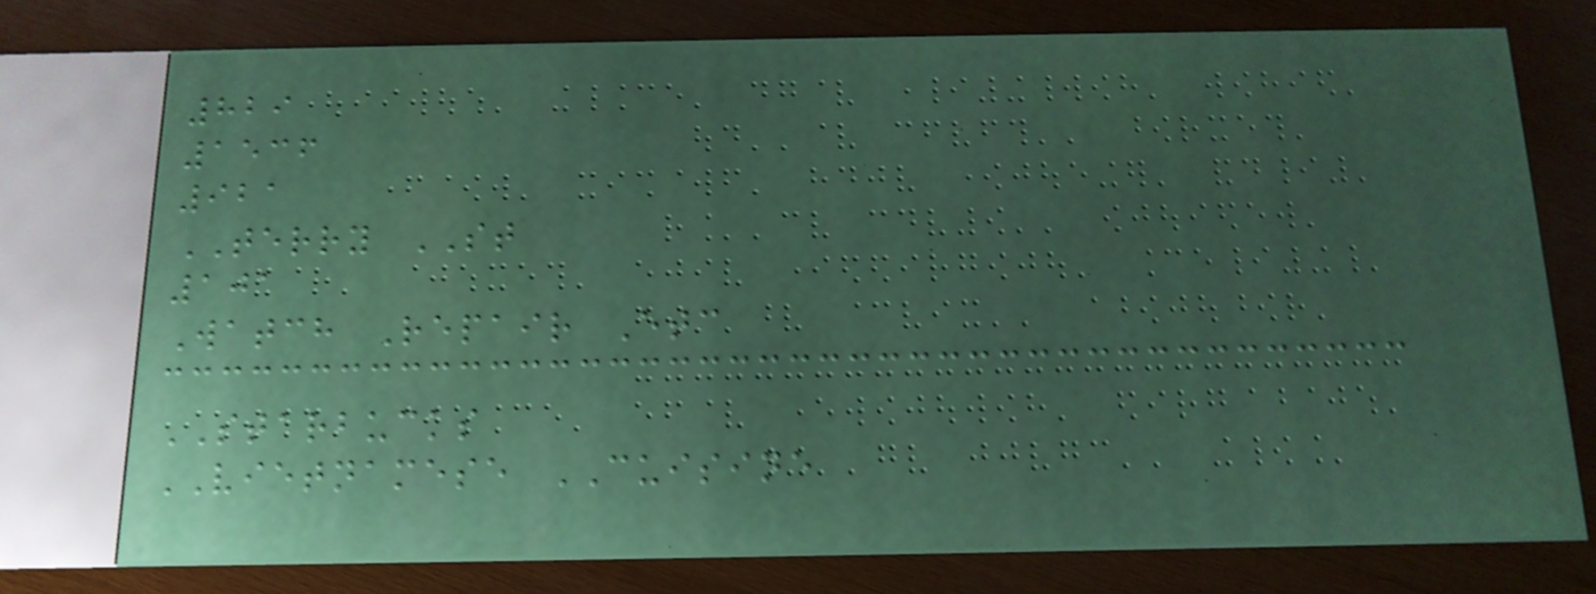829
1536
921
TERRY ST
101
Watch Repair Etc
STARBUCKS
VIETNAMESE CUISINE
